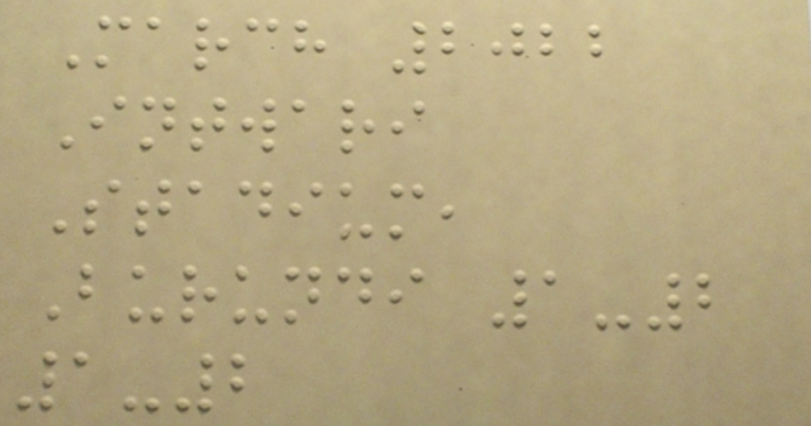March 2022
Intwari
Stadium,
Burundi 1-2
1-2
